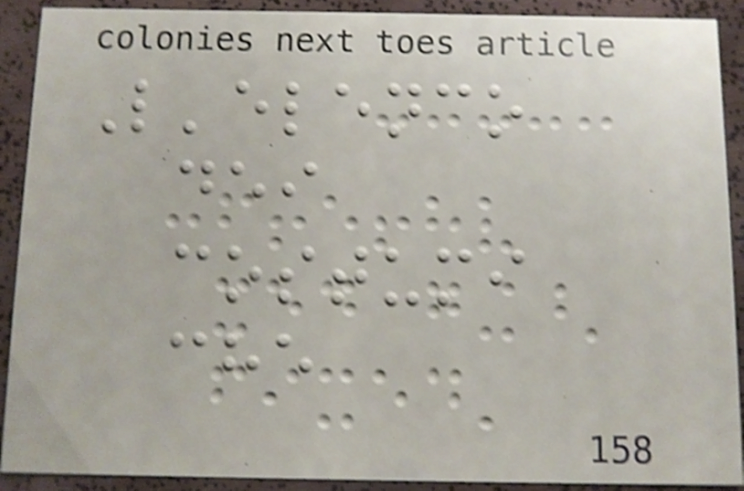L'elenco
dei
costumi
che
